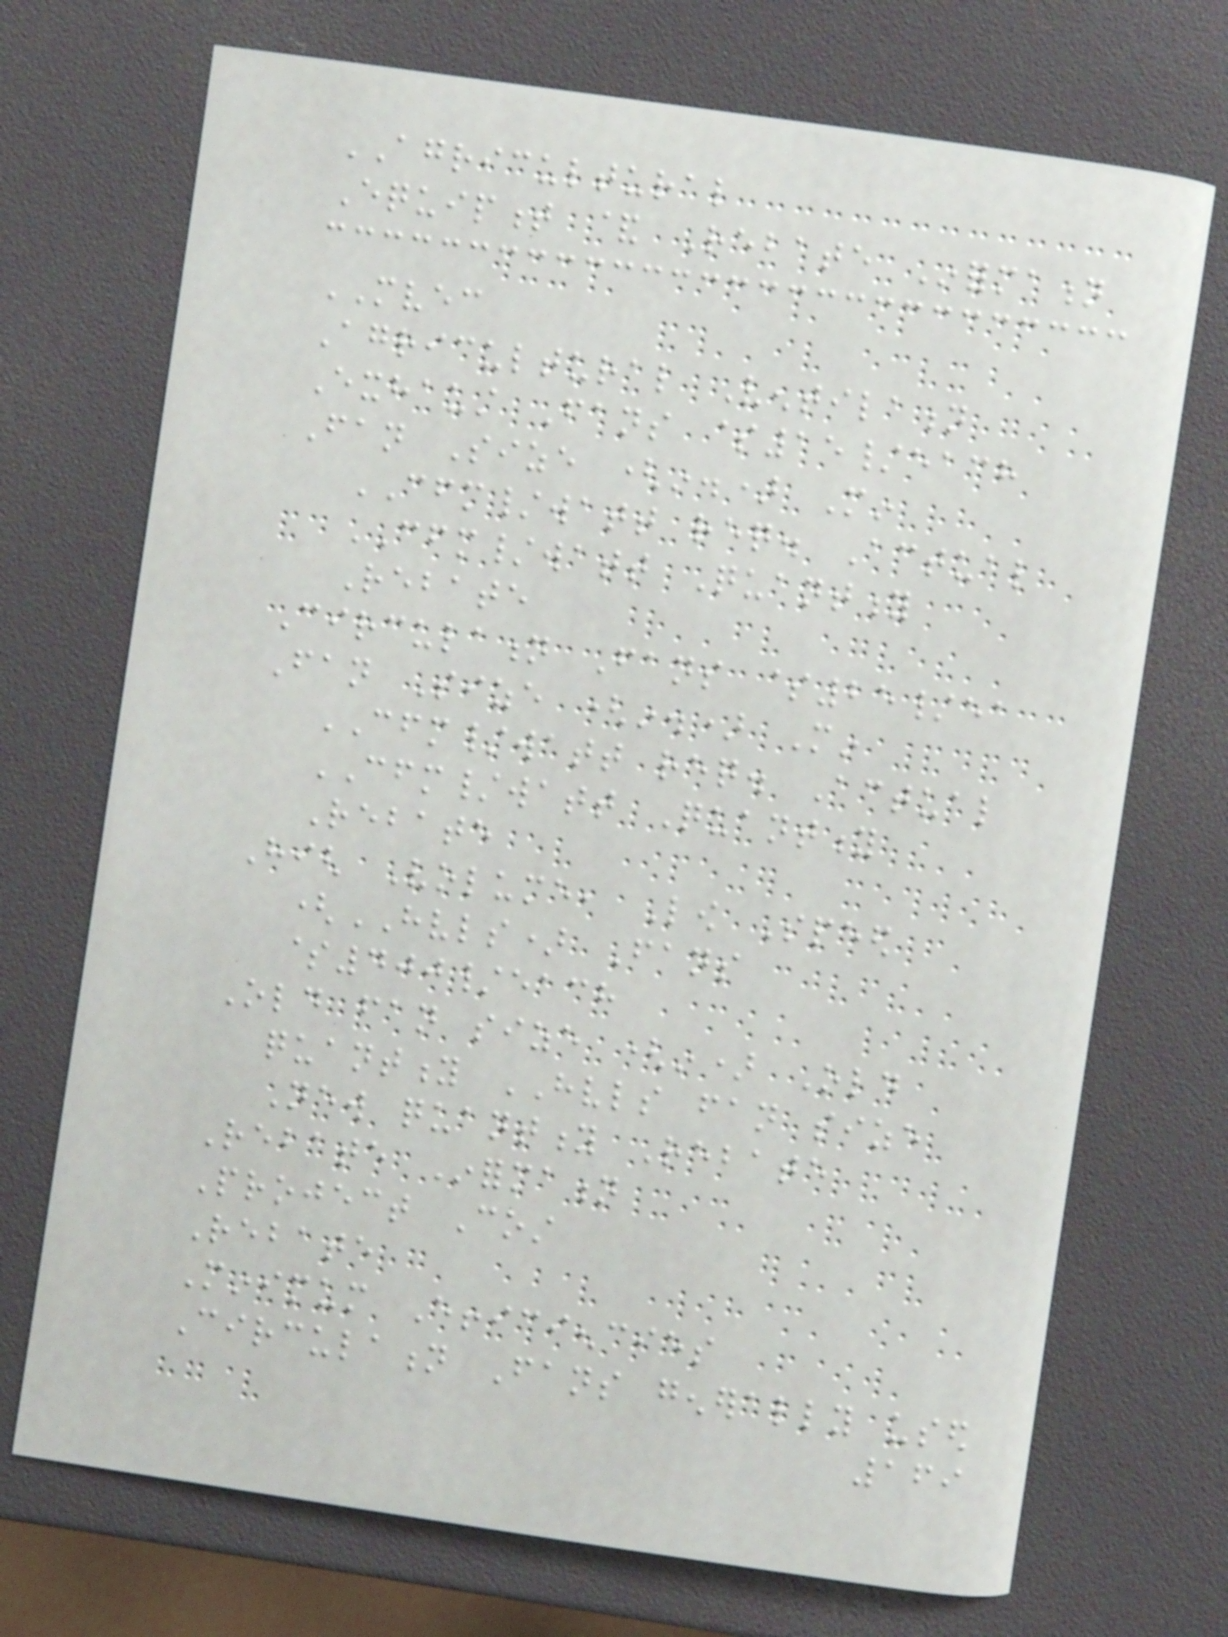AGRICULTURAL
Equipment & Rebate Information
MVEC
Agricultural Ventilation
Exhaust Fans $15/each
Fan Size (in.) Min
CFM/watt req. Actual
CFM/watt Quantity
Rebate
Circulation Fans $25/ea
Fan Size (in.) Min
CFM/watt req. Actual
CFM/watt Quantity
Rebate
High Volume, Low Speed
(HVLS) Fans
$400/each
Old fan size (in) Old
quantity HVLS fan size
New quantity Rebate
Rebate Information
Project Cost
Rebate
Minimum Efficiencies
Circulation Fans generally used
169
